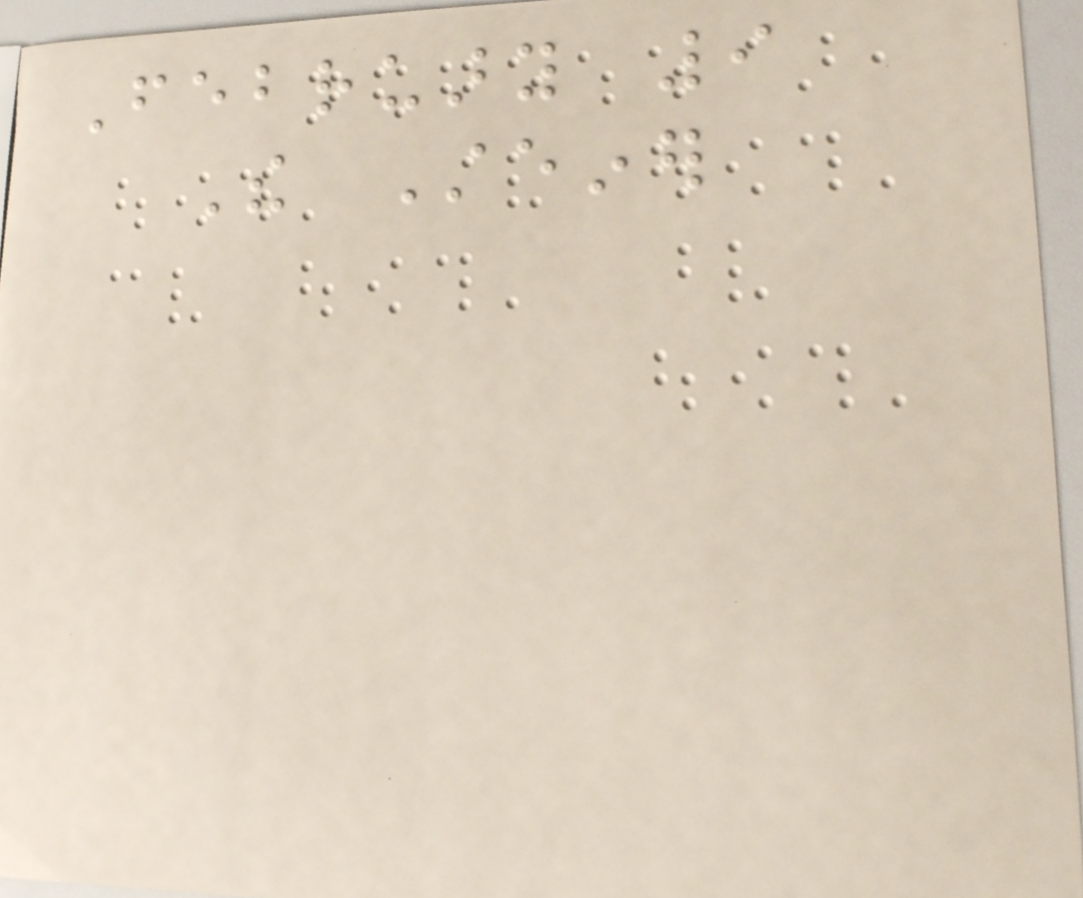February 9
The Steiner
